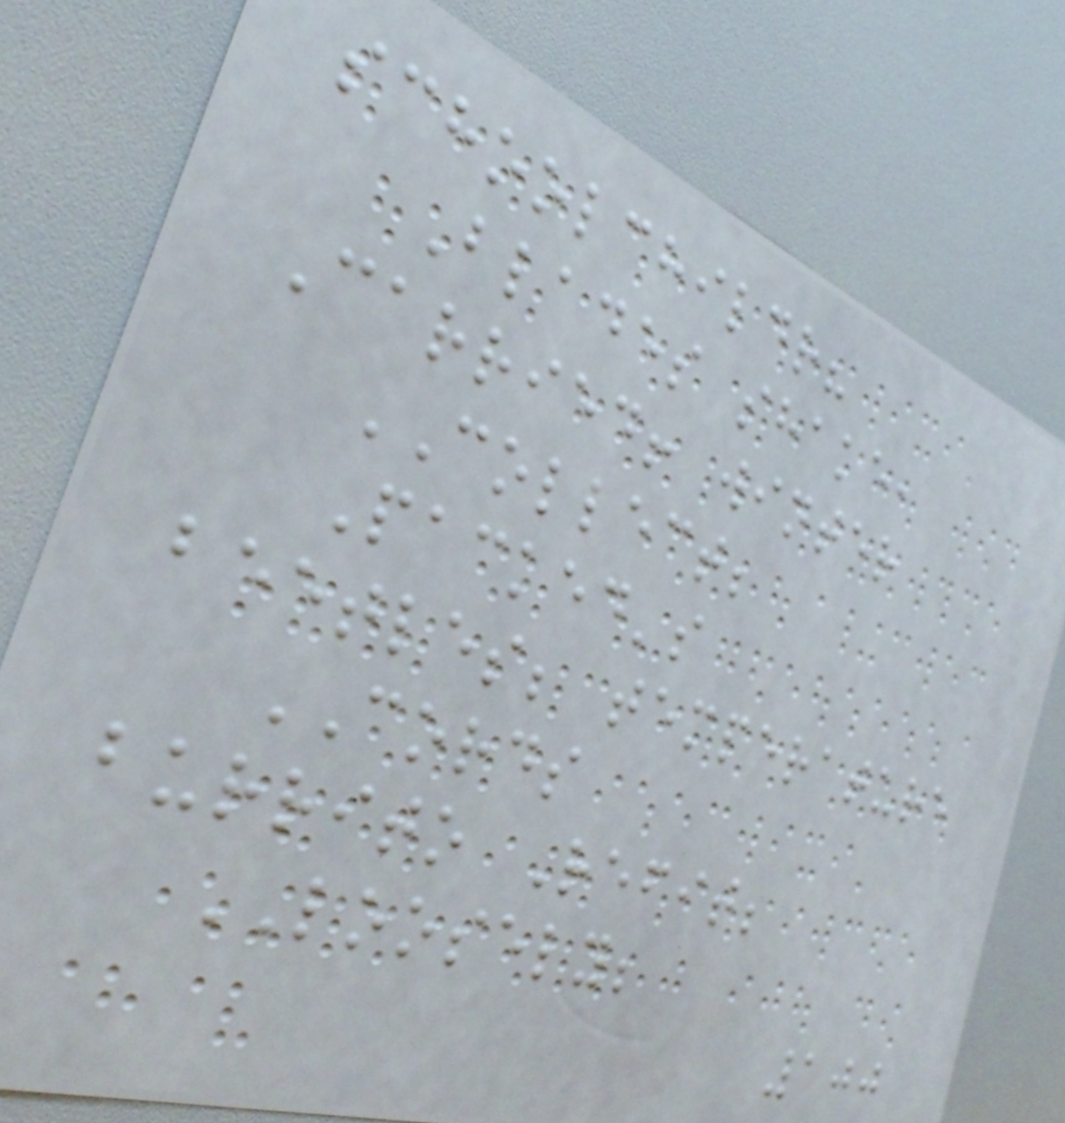schoolchildr?
Blades shake,
Carried! winter
COLLECT;
Packed's
beetles; temperature
CORDS
burrito Refit;
LOOSELY;
100
